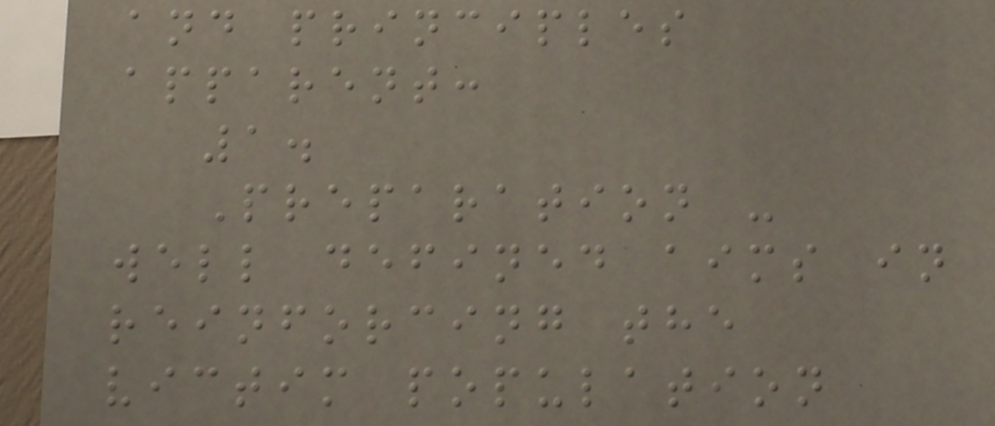and principles
apparent:
1.
Preparation -
well defined aims in
reinforcing the
victim population
